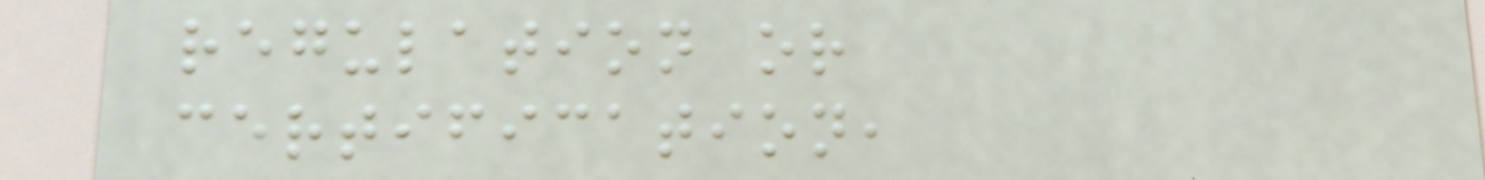regulation or
certification,
